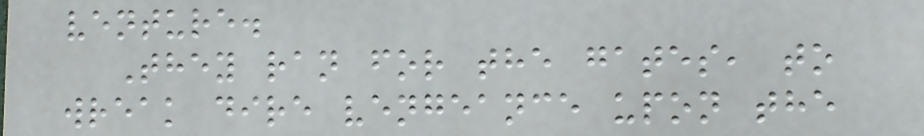venture.
They ran for the gates, to
wreak dire vengeance upon the
